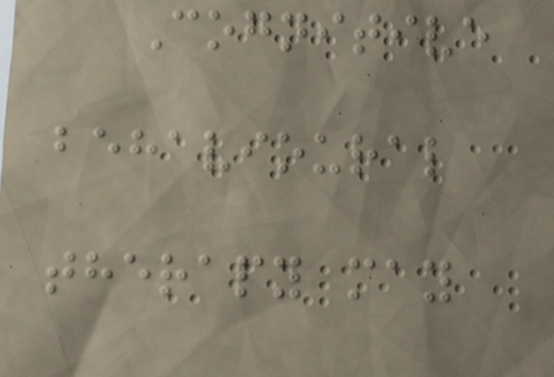Cognitive
behavioural
therapy may
